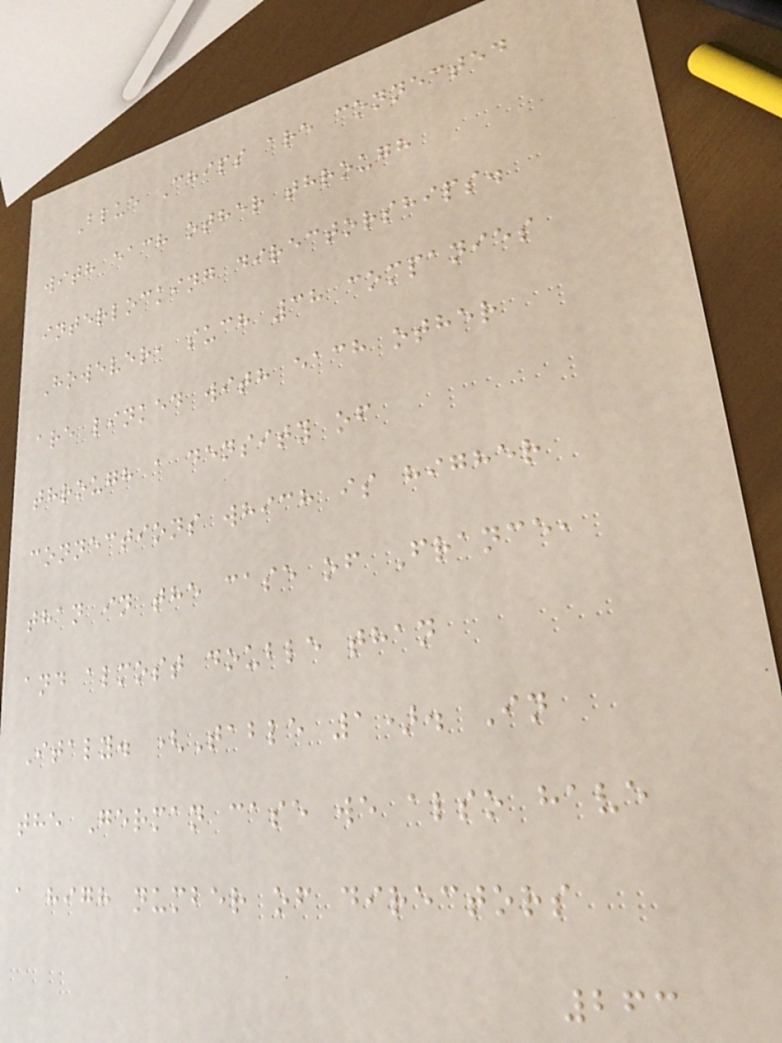Blue Chips are connected
with each other through
interlocking directorships.
However, such 38 companies
are linked with each other
through a density of
connections which is higher
than in the case of France,
and almost double than
Italy. (Table 1). In
the German case we also have
a high number of directors
263
